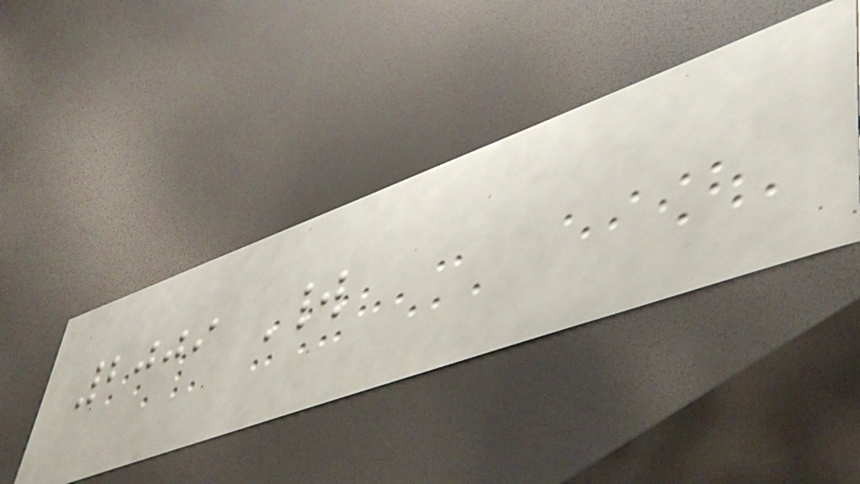2009 World
